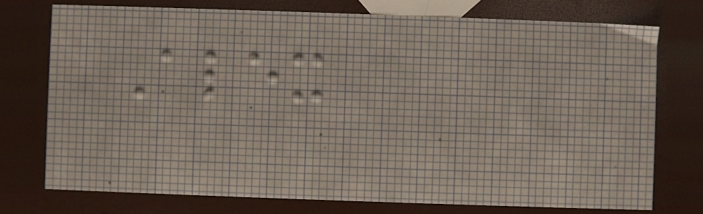Alex
